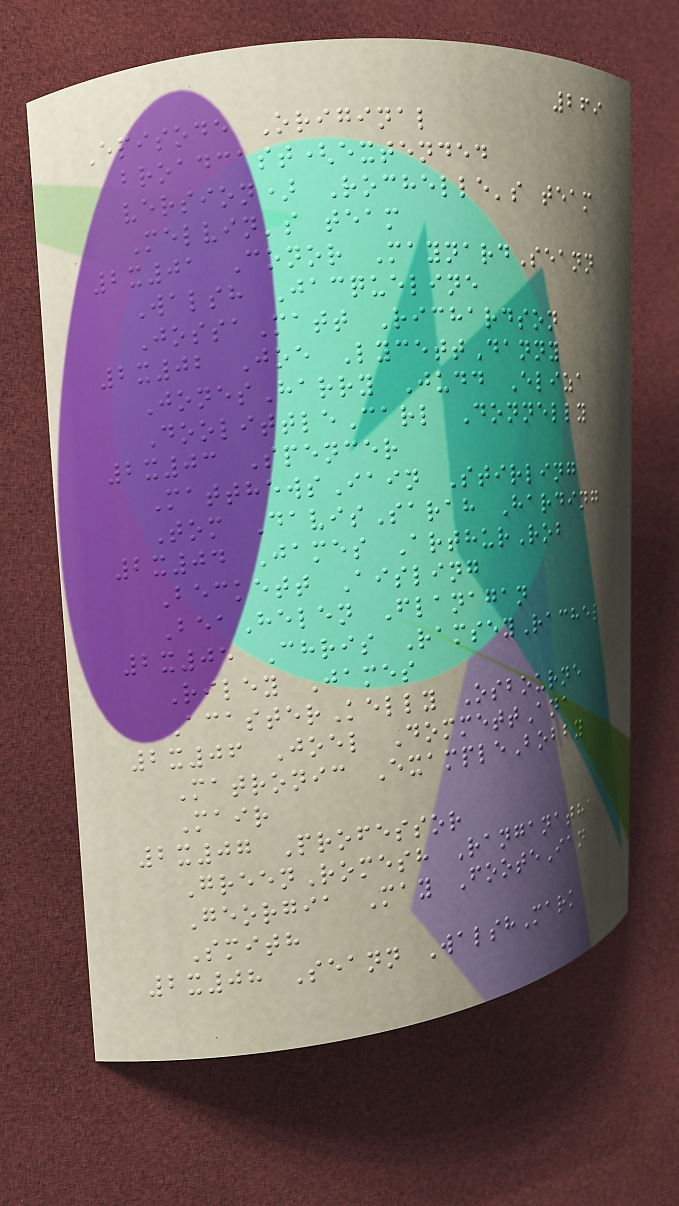269
Episode Original
broadcast(extended
version) Rochelle's team
Melvin's team
2x01 Conor MaynardSeann
Walsh Jacqueline
JossaMatt Richardson
2x02 Joe LycettDanny
JonesHarry Judd Eliza
DoolittleCarl Donnelly
2x03 Spencer
MatthewsIain Stirling
Tom DavisSarah Harding
2x04 James ArthurRob
Beckett Aisling
BeaHelen Flanagan
2x05 Chris RamseyRachel
Riley James
AcasterKelly Osbourne
2x06 Joel DommettAna
Matronic ExampleBobby
Mair
2x07 Professor
GreenRomesh Ranganathan
Georgia May FooteIan
Smith
2x08 Seann WalshMark
